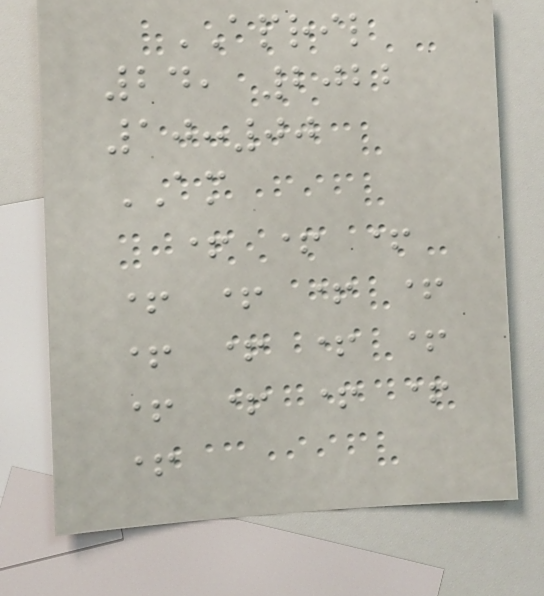APRIL
24, 2022
10:00
AM
+ + +
+ + + +
+ + + +
+ + + +
+
